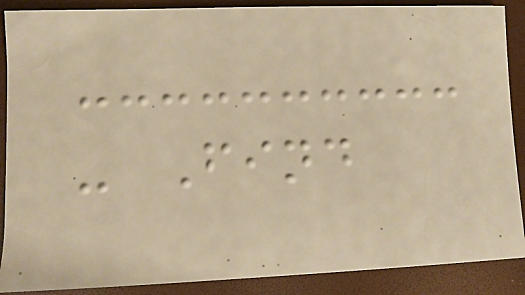- Find
